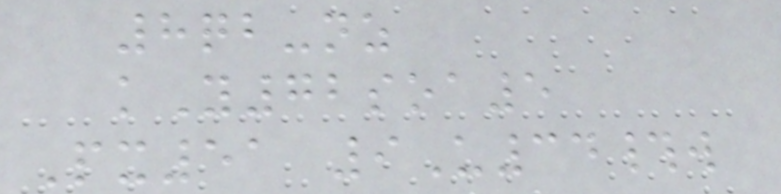8qb-nz
kY72soa5
Px51 9U34#w
